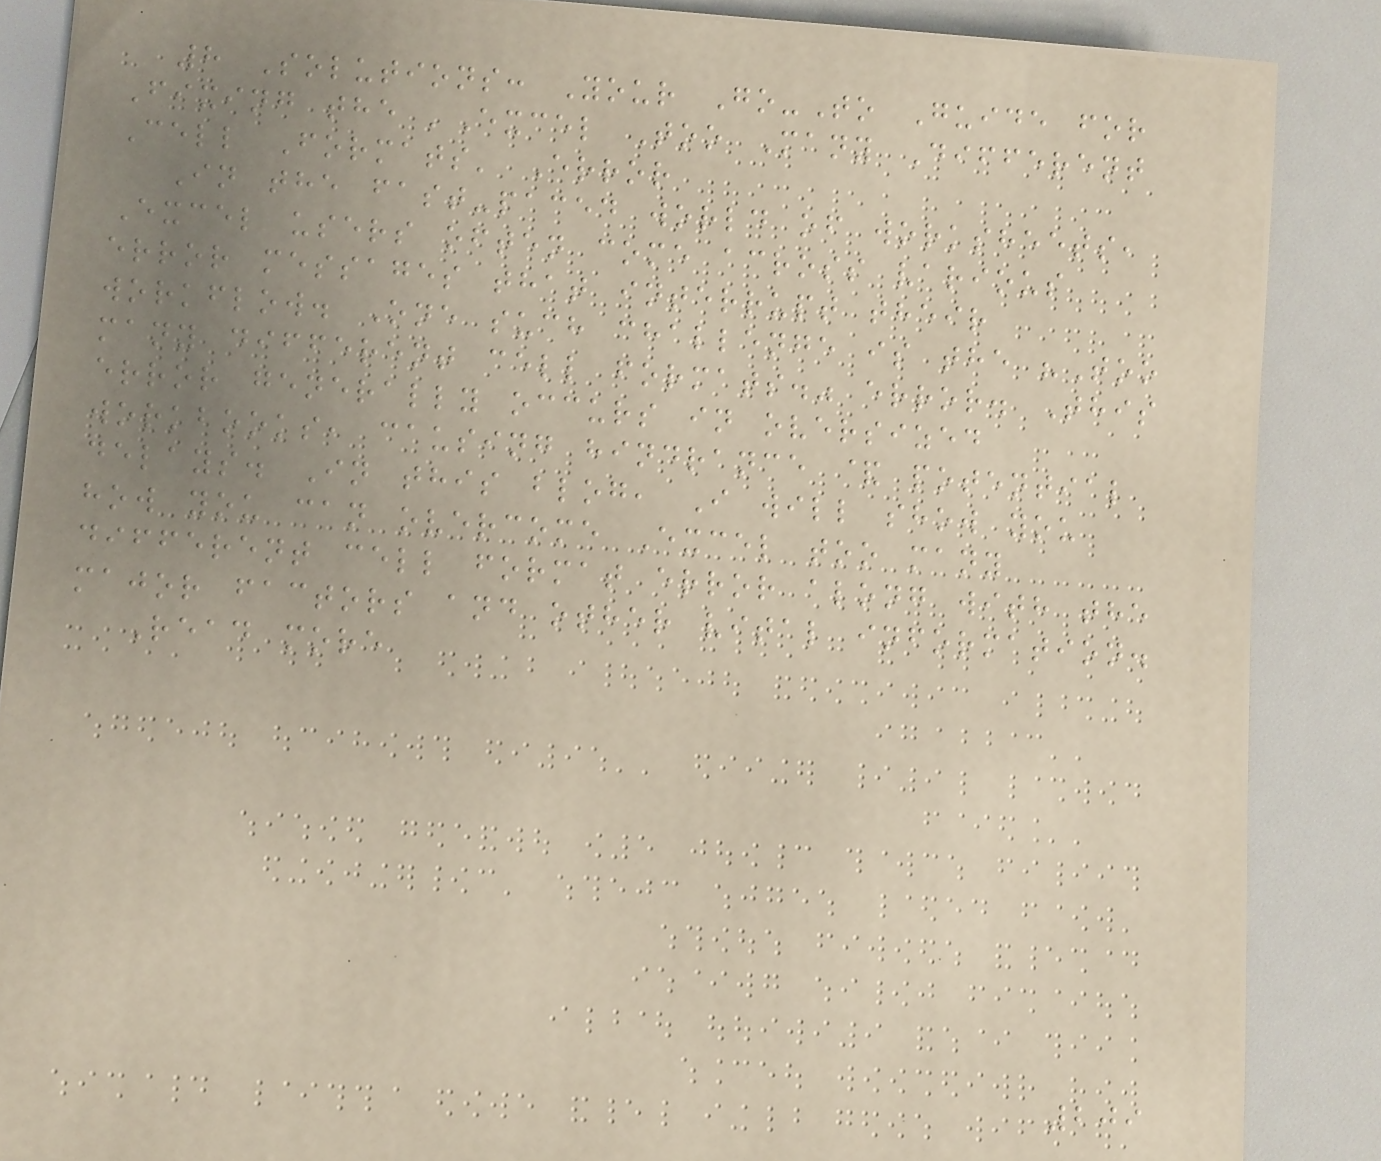8 Solutions: Your Go-To Guide for
Fixing the 'Excel Too Many Different
Cell Formats' Error
In the fast-paced world of worksheets,
Excel users often come across various
error messages that interrupt their
workflow. One such challenge is the "Too
many different cell formats." error. This
error generally occurs in oversized
workbooks, causing hindrance & potential
delays. In this blog, I will show you
how you can overcome Excel too many
different cell format error along with the
major factors and other vital information.
Read more
209
